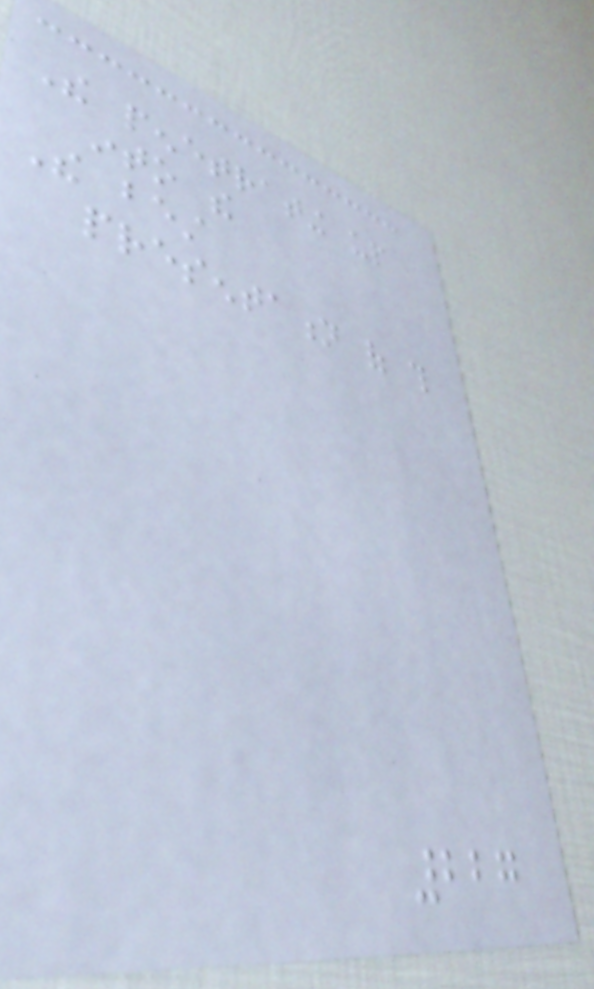The penetrating up
into the
The best
presentation of this
227
